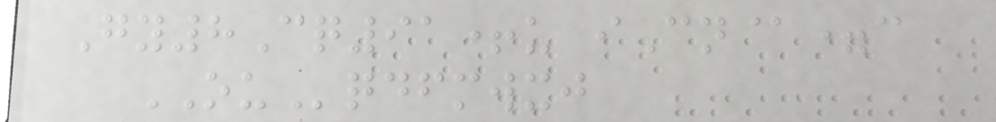Gy8Cq91+u iCn@=c
OUqdfmwxj
